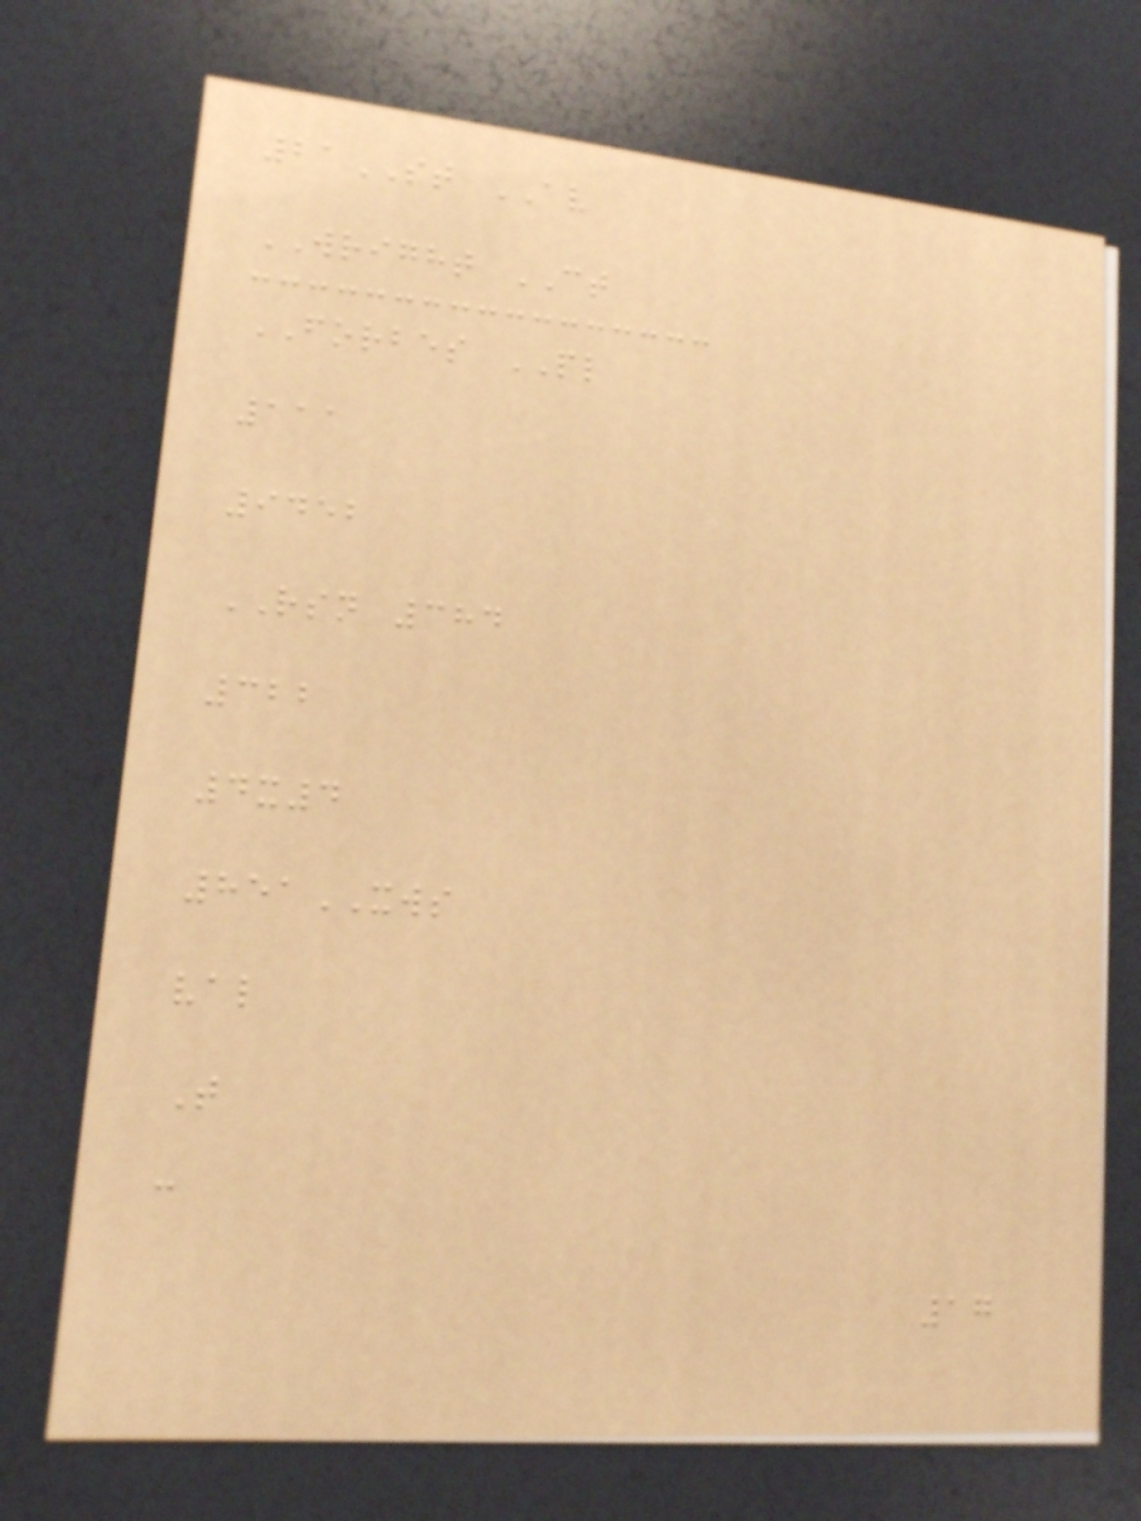21ST AV
WRIGHT CT
FORBES PL
111
9452
RSN 384
322
4x4
851XWS
val
T
c
17
